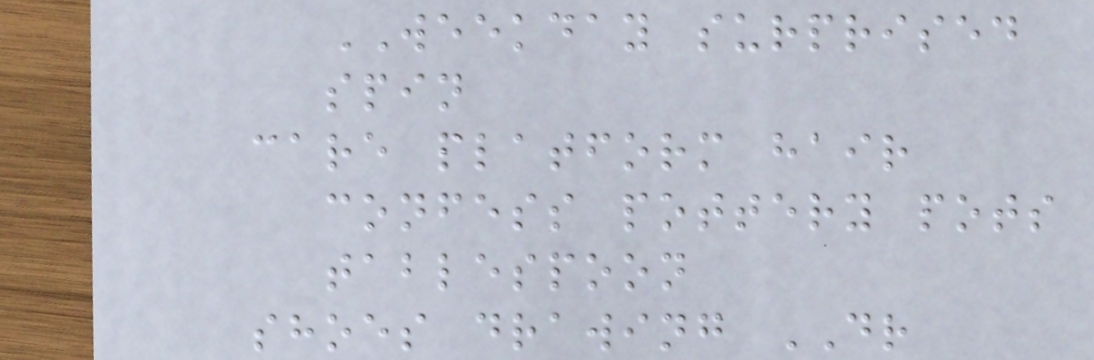WEEKDAY surprised
spin
care platform hair
confess pottery pots
tablespoon
shoes drawing DR
